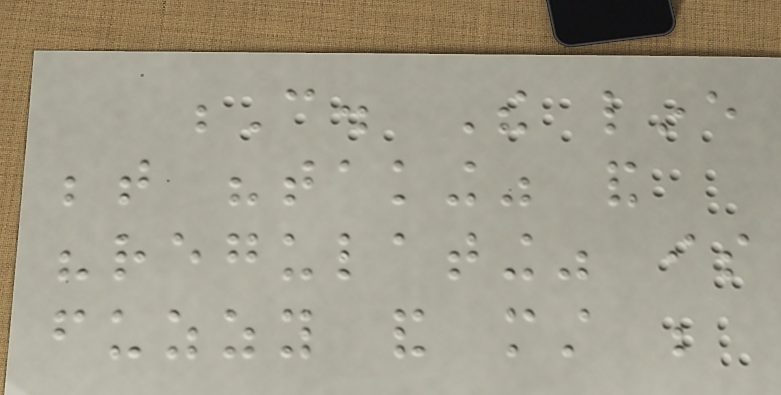C. The line
between "taking" and
"regulating" is
fuzzy and must be
